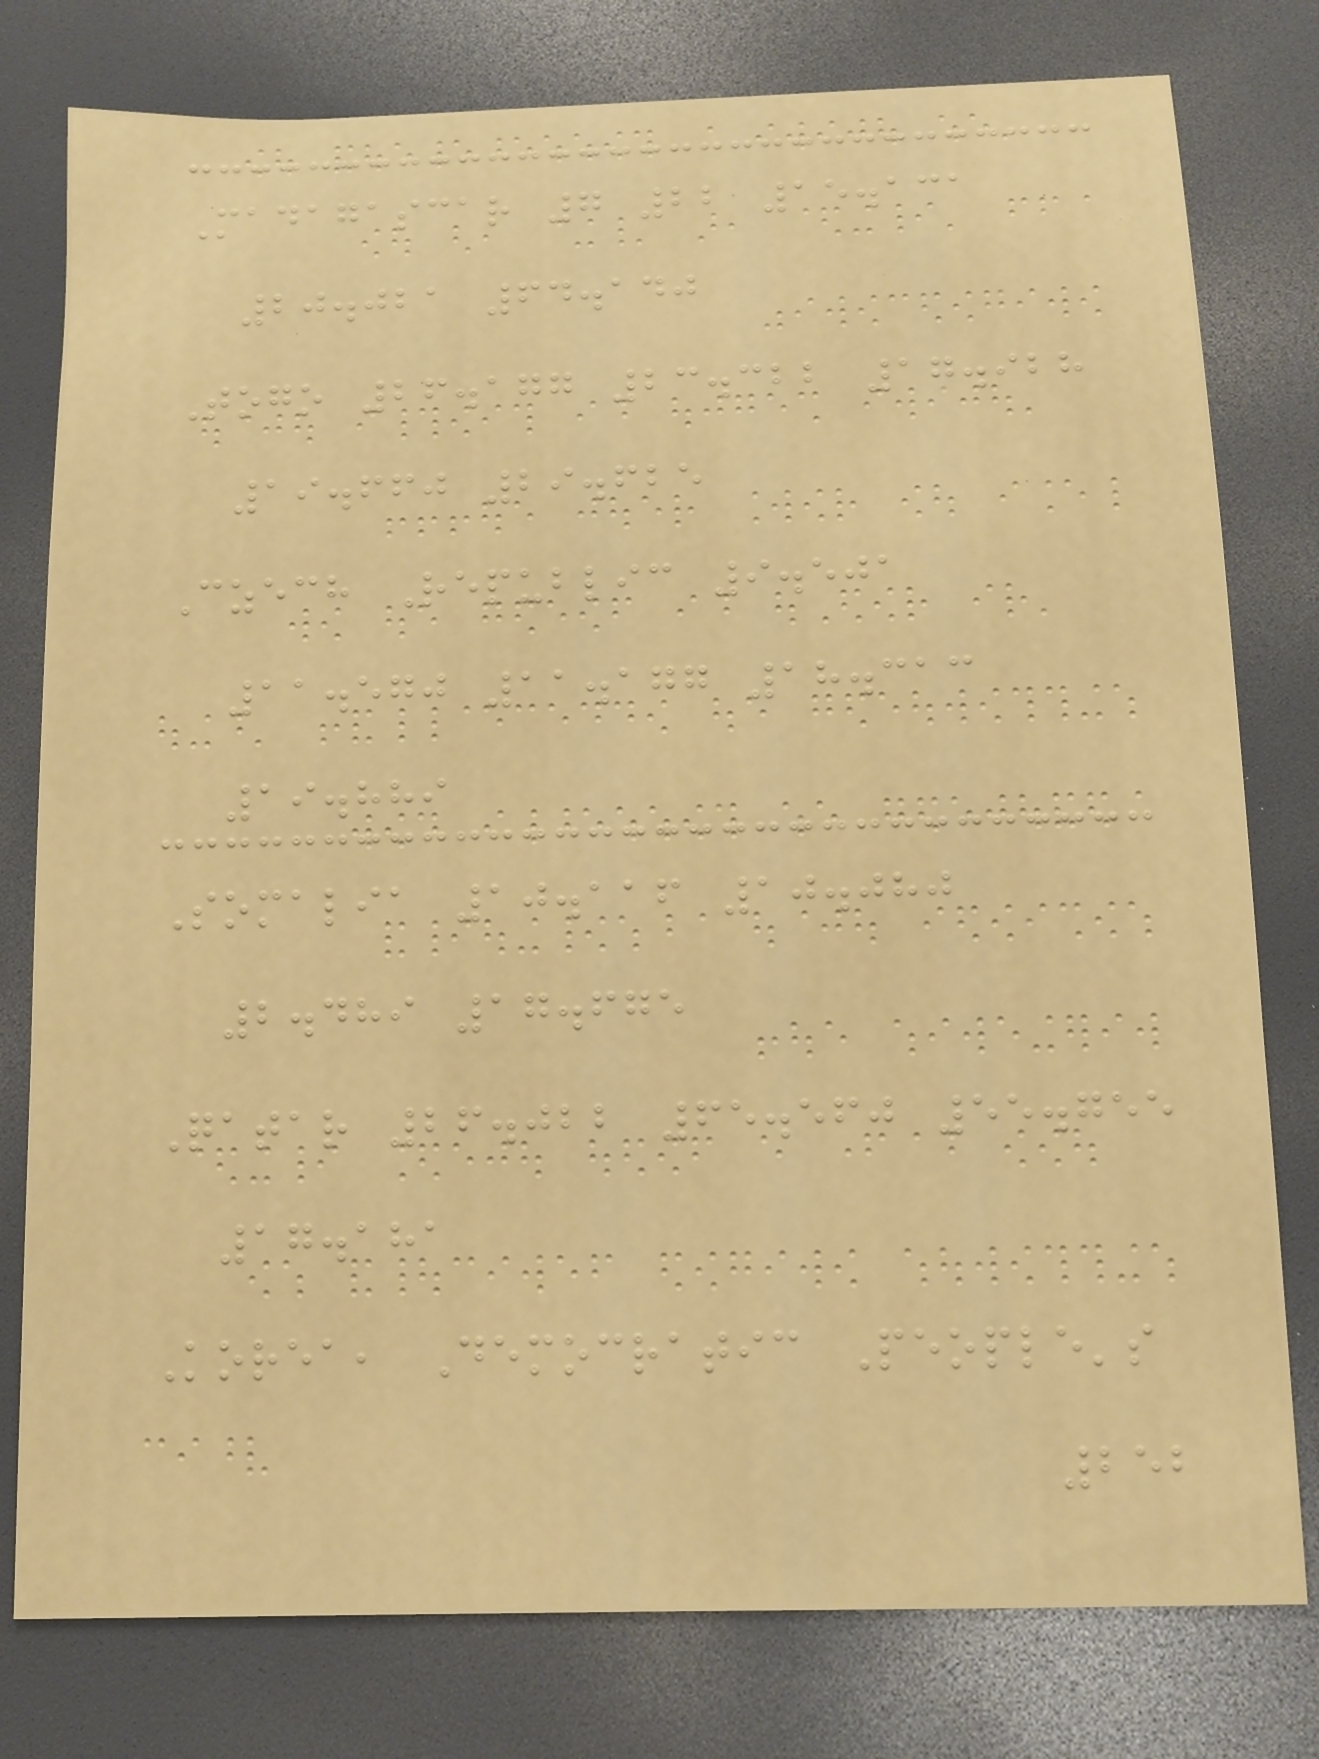Madagascar 7 22 15.131
20.021 64.140
Togo 26.177 23.322 17.928
19.660 29.625
Czech Republic 9.501
11.570 11.177 18.313
19.889
Somalia 10.116 10.080
2.489 17.675
Qatar 26.022 65.560 55.755
17.181
Korea, Democratic People's
252
